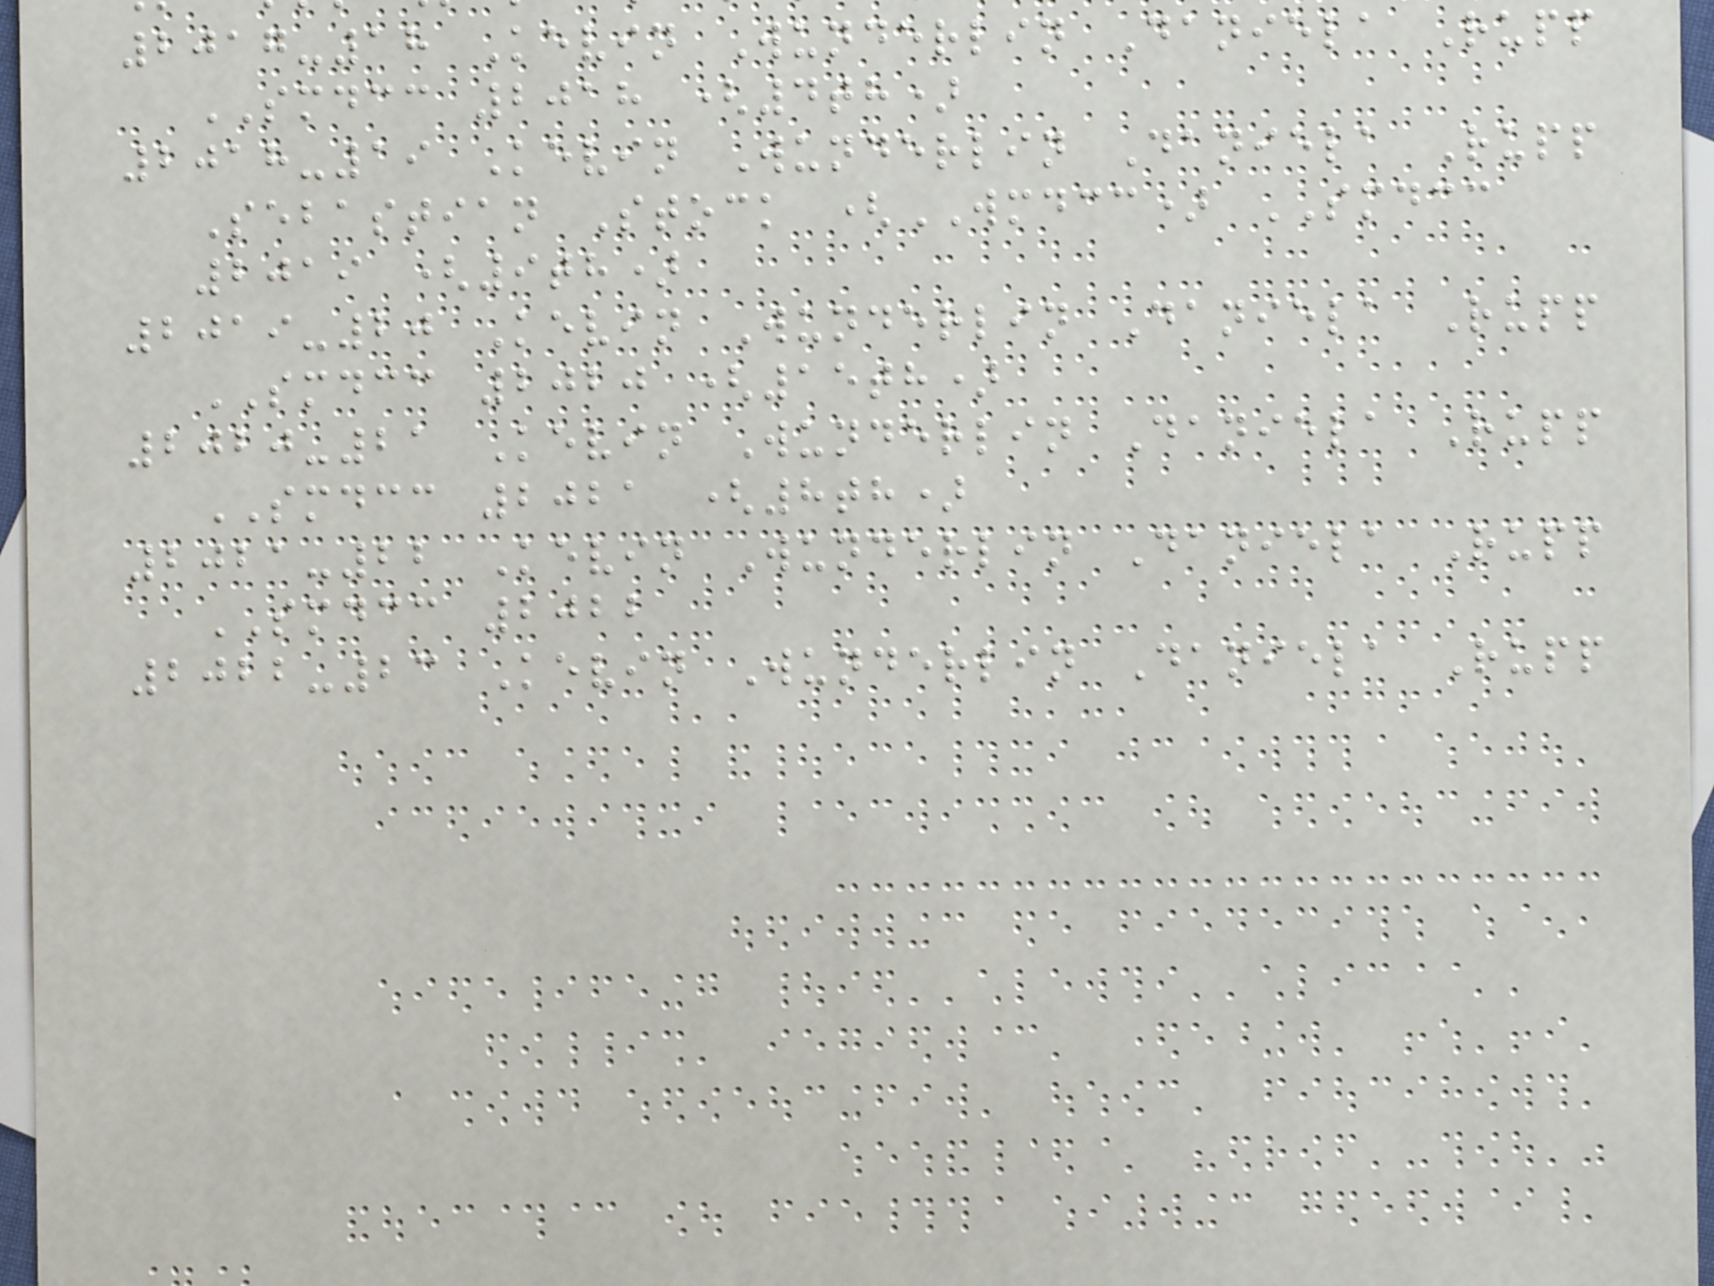2017-18 Kevin Wunderlin Daniela Rupp
SMDCC 2018 (4th)
2018-19 Kevin Wunderlin Daniela Rupp
Sebastian Stock (WMDCC) SMDCC
2019 (9th)
2019-20 Kevin Wunderlin Daniela Rupp
SMDCC 2020 (15th)
2020-21 Kevin Wunderlin Daniela Rupp
SMDCC 2021 (8th)
2021-22 Kevin Wunderlin Daniela Rupp
SMDCC 2022
2022-23 Kevin Wunderlin Daniela Rupp
